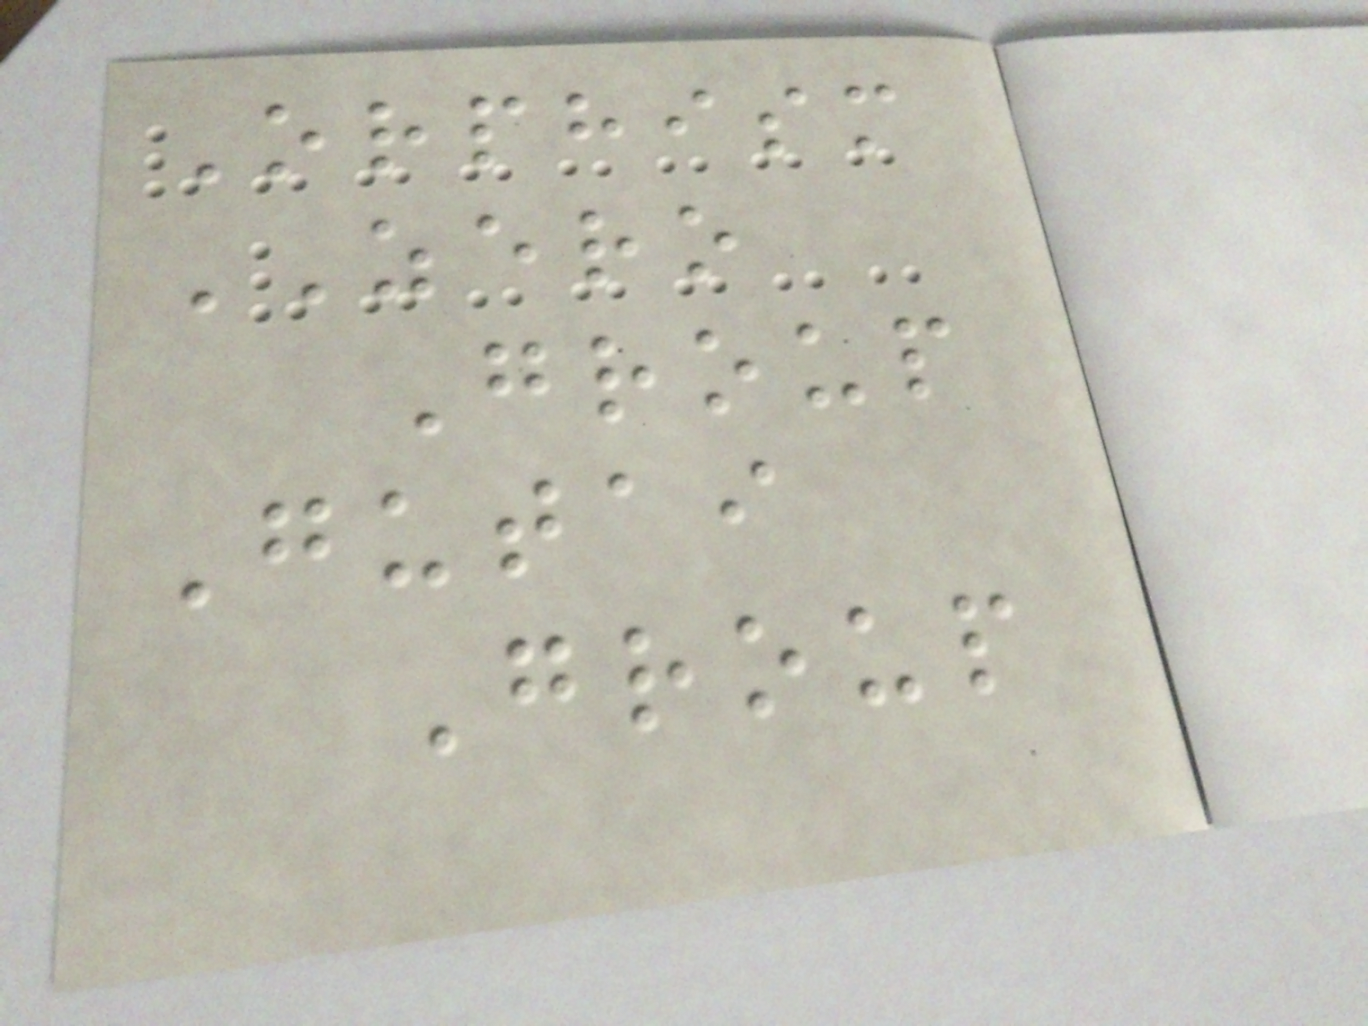Orphism
ZERO
Group
Gutai
Group
